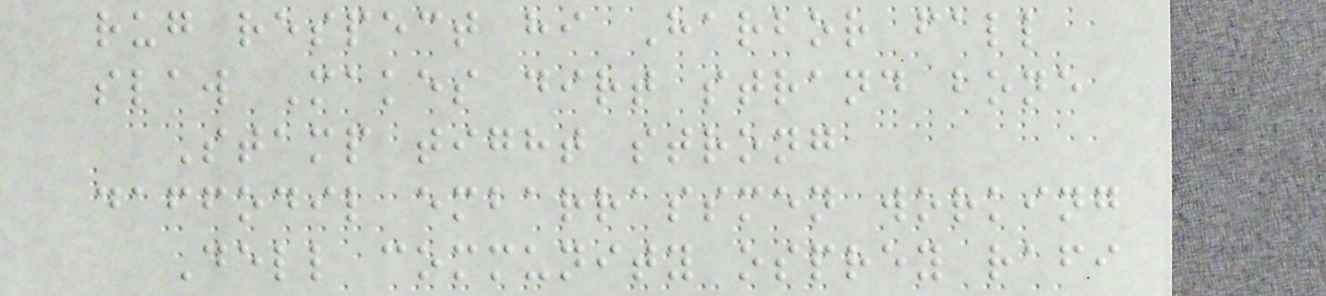rug respect hi Harbor fall
slaw Makes dirt strand bone
Stamp tight strong
daffodil embarrassmen working
Dell community osprey rafi
